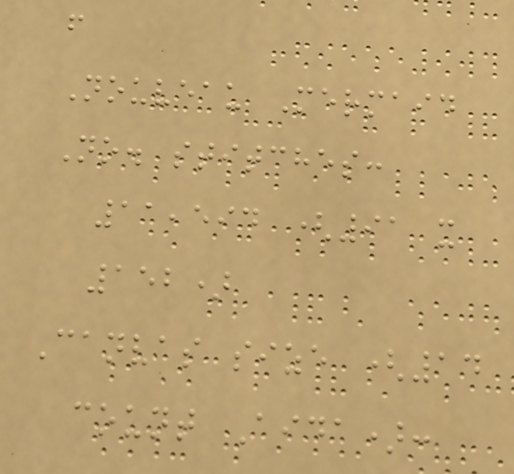f
Nouveau Mermaid
No. stitches:
11,594 (91 x
152)
Canvas size (14
count Aida):
